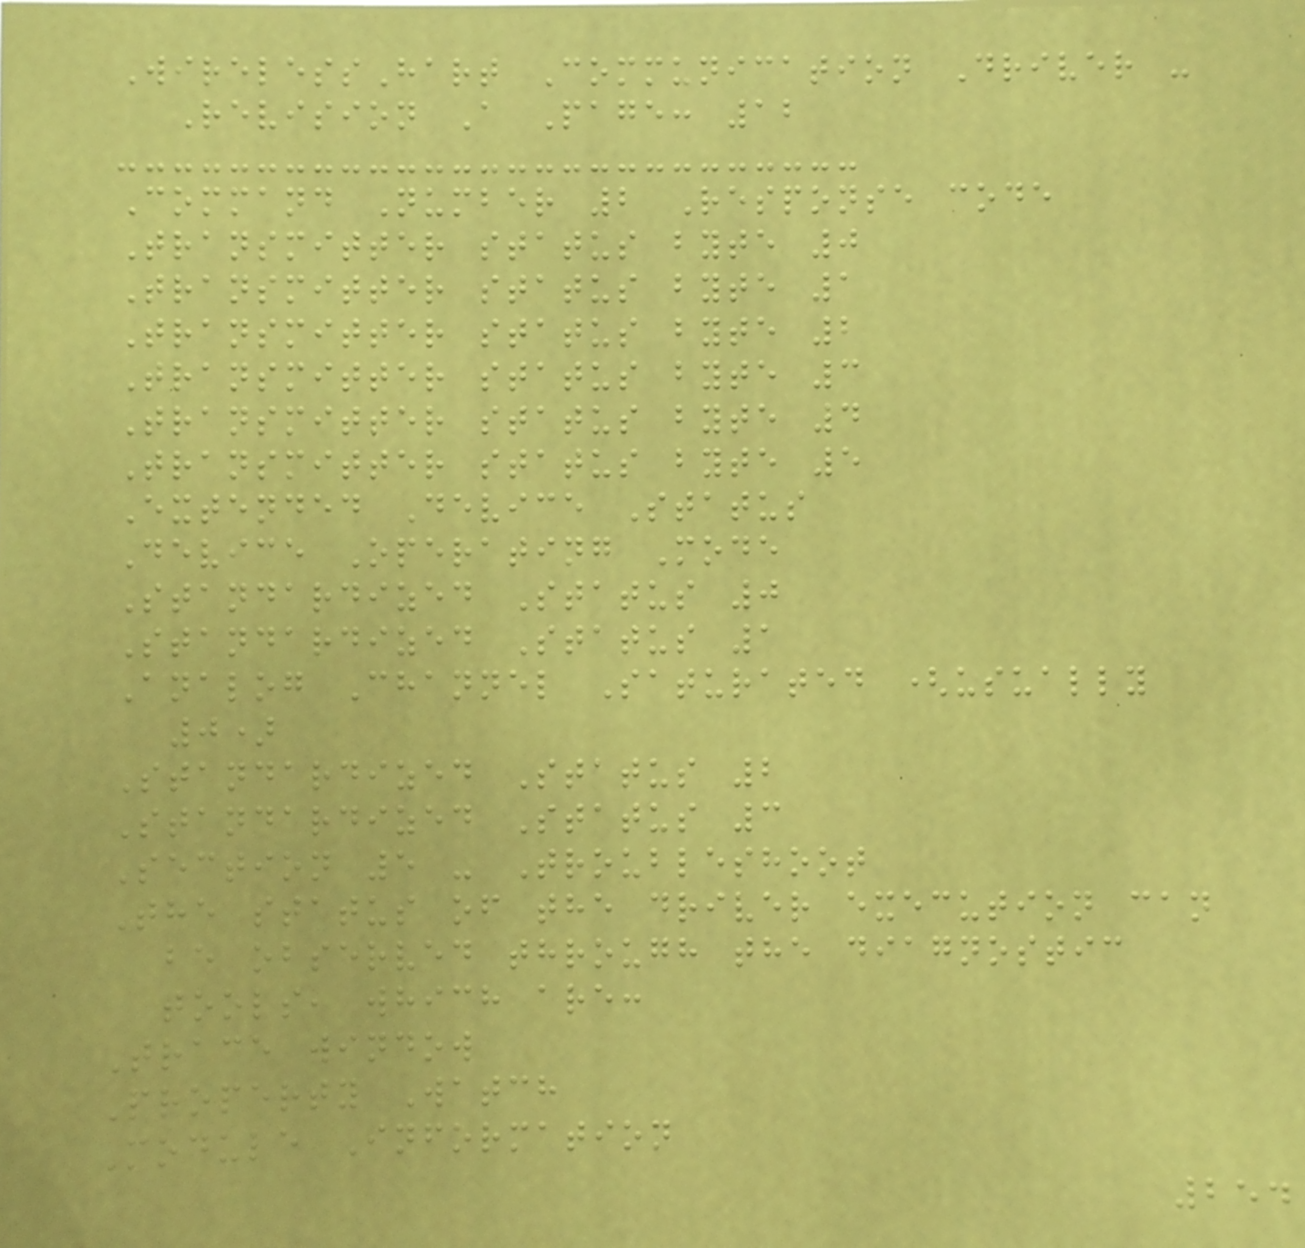WirelessHart Communication Driver -
Revision A Page: 12
Command Number 2 Response code
Transmitter status byte 0
Transmitter status byte 1
Transmitter status byte 2
Transmitter status byte 3
Transmitter status byte 4
Transmitter status byte 5
Extended Device Status
Device Operating Mode
Standardized Status 0
Standardized Status 1
Analog Channel Saturated (usually
0)
Standardized Status 2
Standardized Status 3
Section 5 - Troubleshoot
The status of the driver execution can
be observed through the diagnostic
tools, which are:
Trace window
Property Watch
Module Information
254
